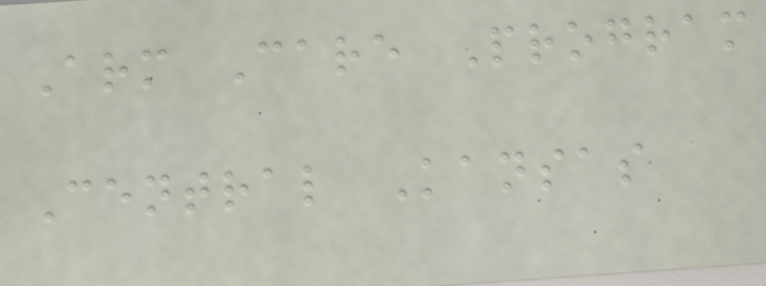Arm Care Program
Central Kansas
